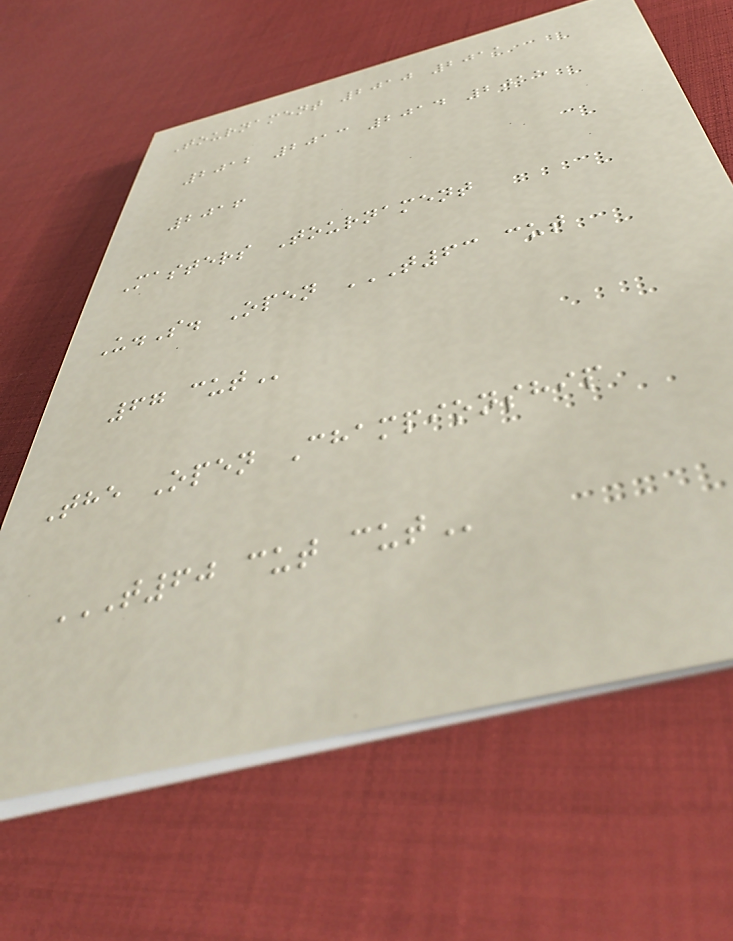Tournament 2010 2011
2012 2013 2014 2015
2016
Masters Tournament
U.S. Open T63 CUT
67 CUT
The Open Championship
T60 CUT CUT
